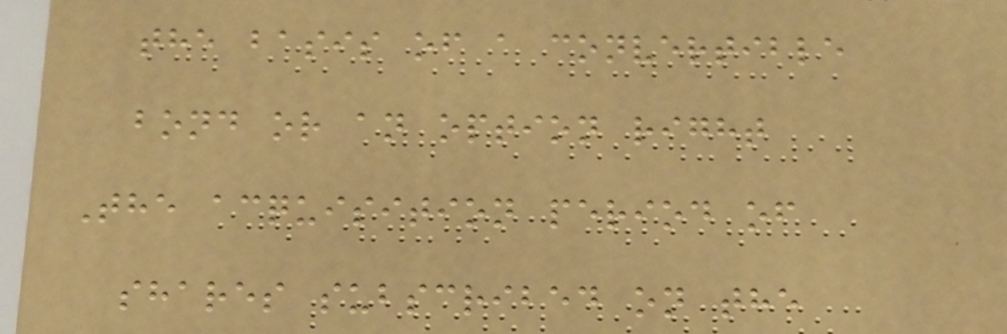the basis of a convertible
bond or an option right
The acquisition period of
shares subscribed on the
